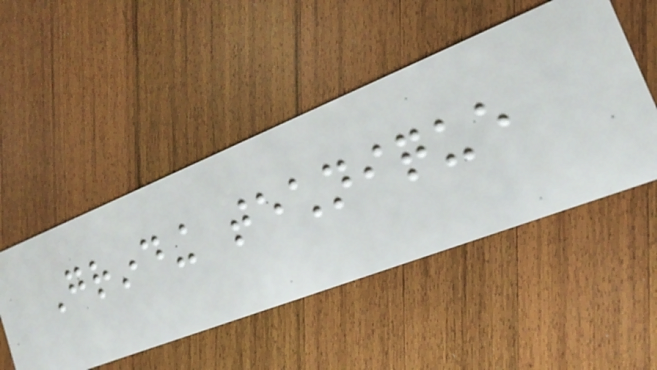Grinding technique
